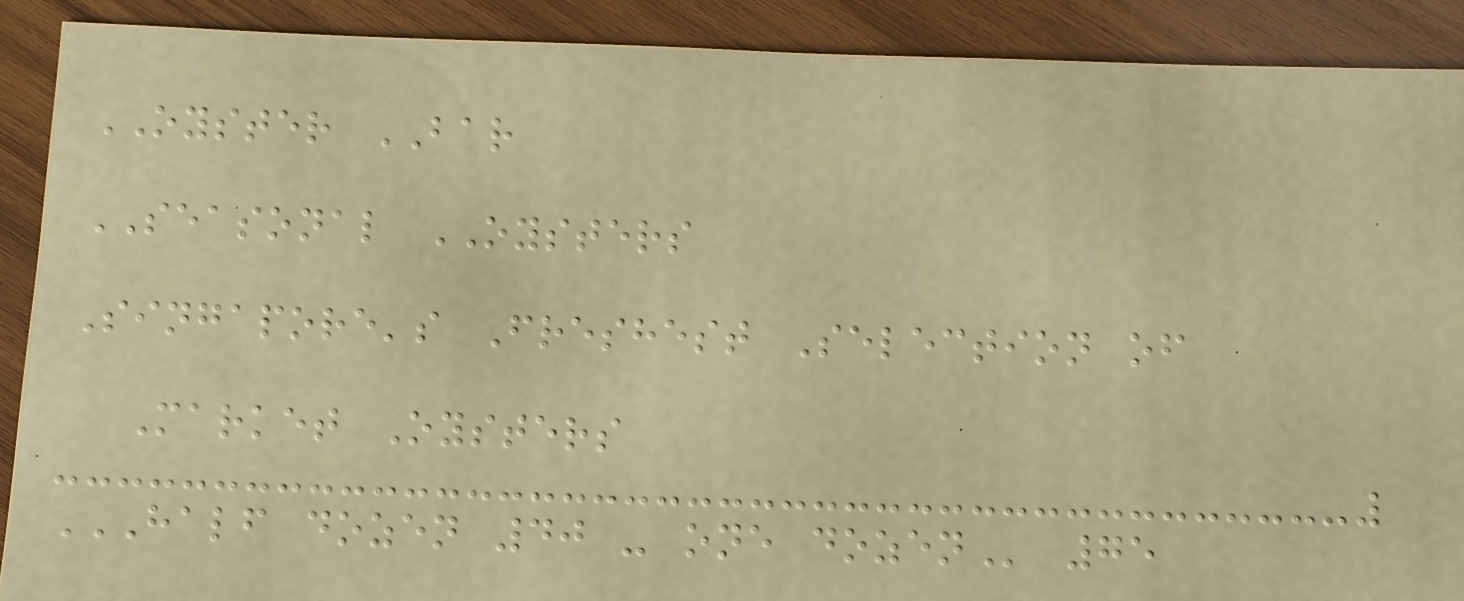OYSTER BAR
SEASONAL OYSTERS
Singapore's Freshest Selection of
Market Oysters
HALF DOZEN 40 - ONE DOZEN 75
